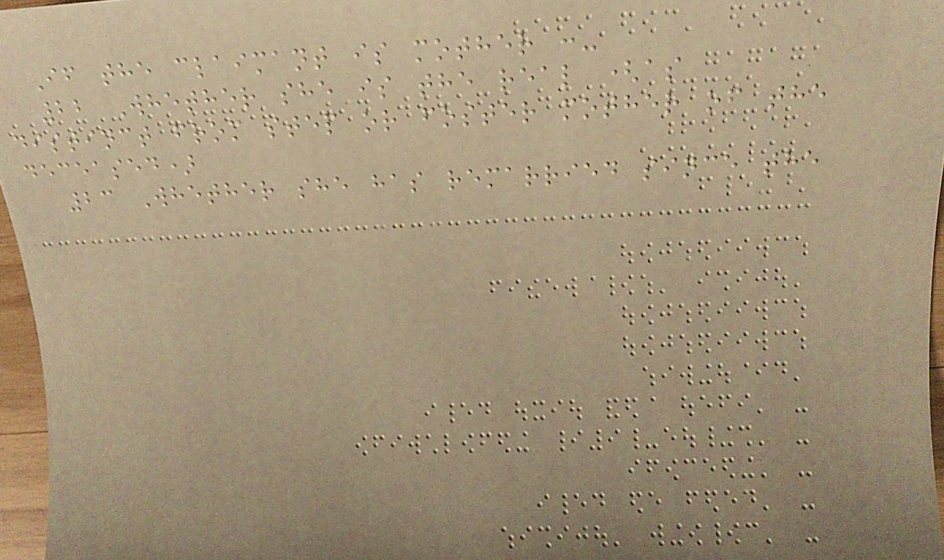If the claimant is mother :-
22 Whether she is the real (as
distinct from step or foster mother of the
deceased)
23 Whether she has remarried since the
